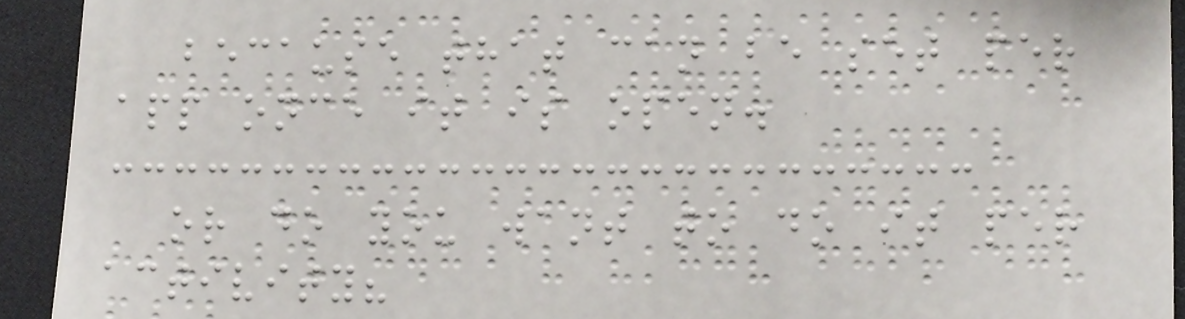because that can be set per
app once it is open.
or do you want to do it per
activity?
